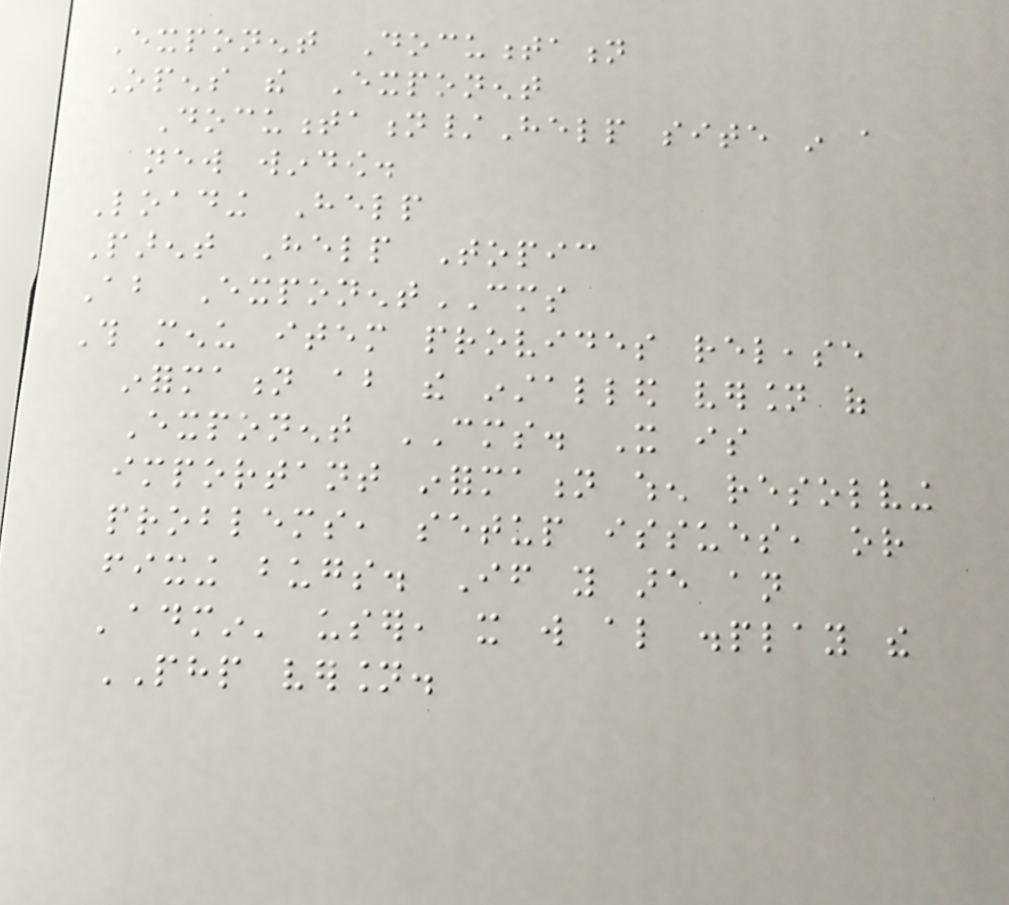Exponent Documentation
Opens the Exponent
Documentation/Help site in a
new window.
Loading Help
Parent Help Topic
About ExponentCMS
This menu item provides release
information about the installed version of
Exponent CMS. It is
important information when resolving
problems, setup issues, or
fixing bugs. If you are an
'admin' user, it will also display the
PHP version.
